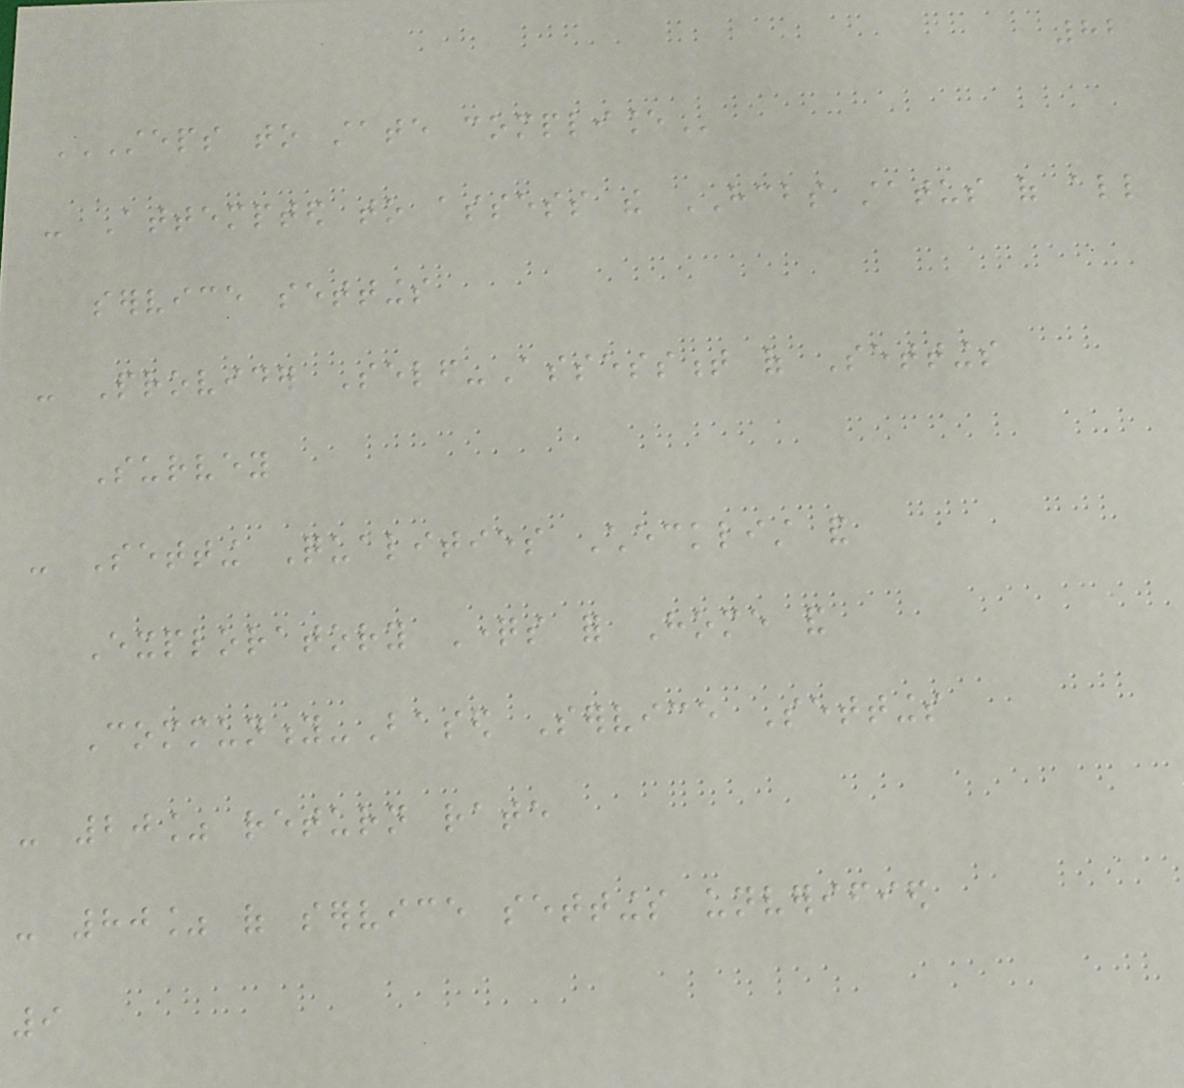82
STEPS TO STATE COMPLIANCE
- Attempted to assess the HCBS status of all
service settings
- Provider Self-Assessment of Settings
Survey
- Setting Qualities Checklist and
Exploratory Questions for Home and
Community-Based Service Settings
- 20% return rate
- 80% of service settings unverified
9
